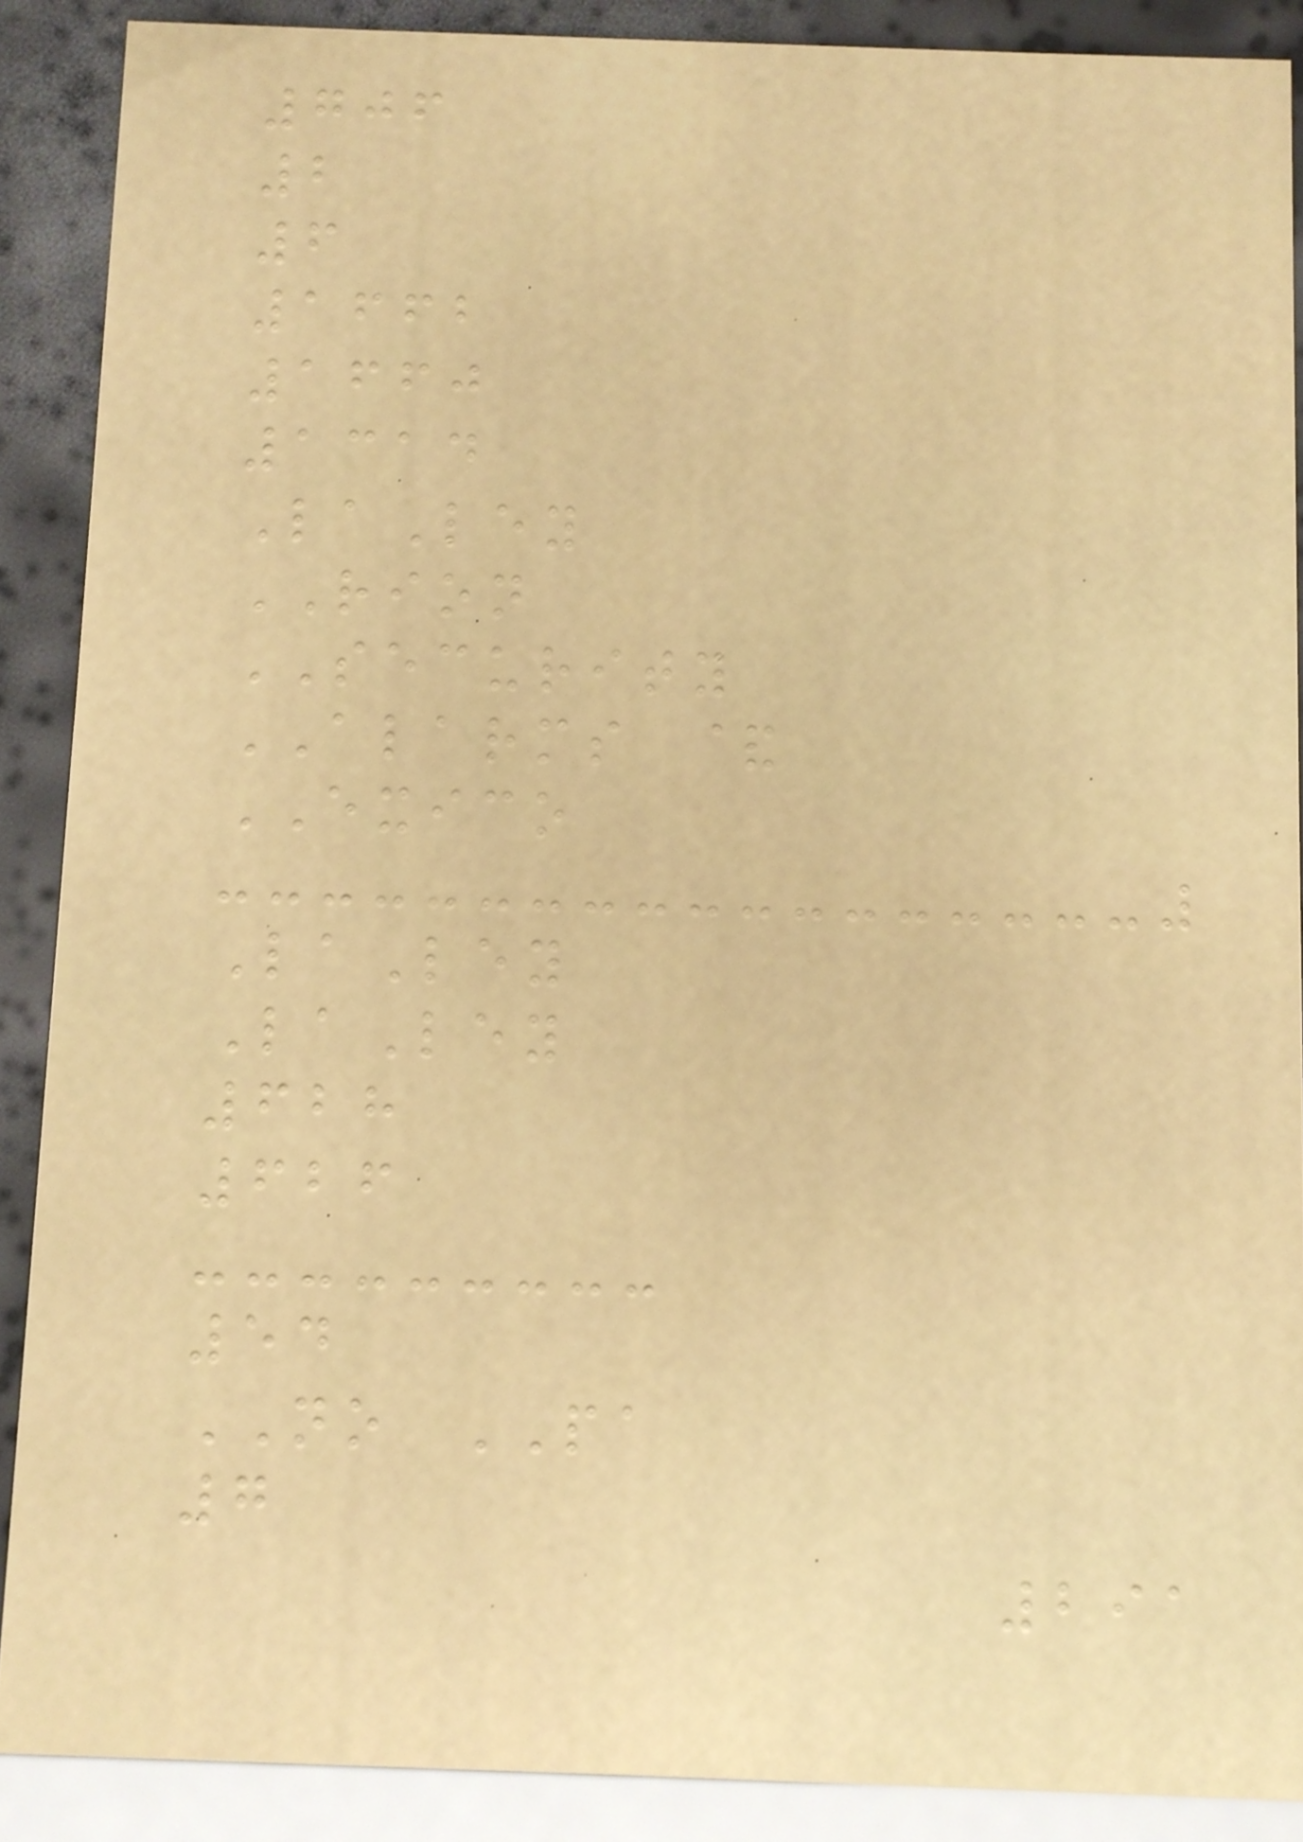706
2
6
1662
1660
1314
LaLey
RION
SECURITY
ALARMS &
EXICO
LaLey
LaLey
628
626
54
NO PA
7
291
